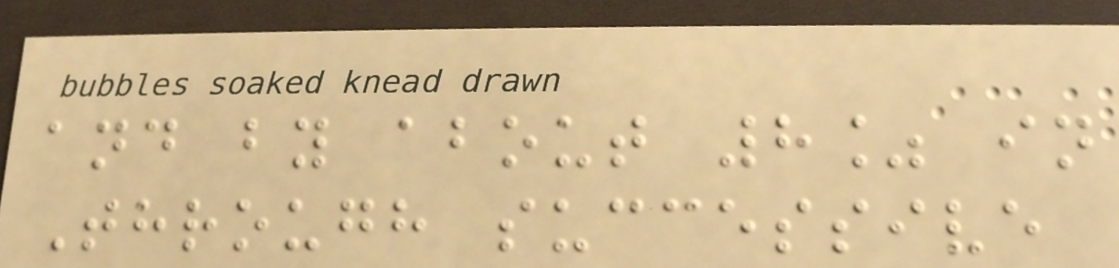and by about 8% in
Through successive
